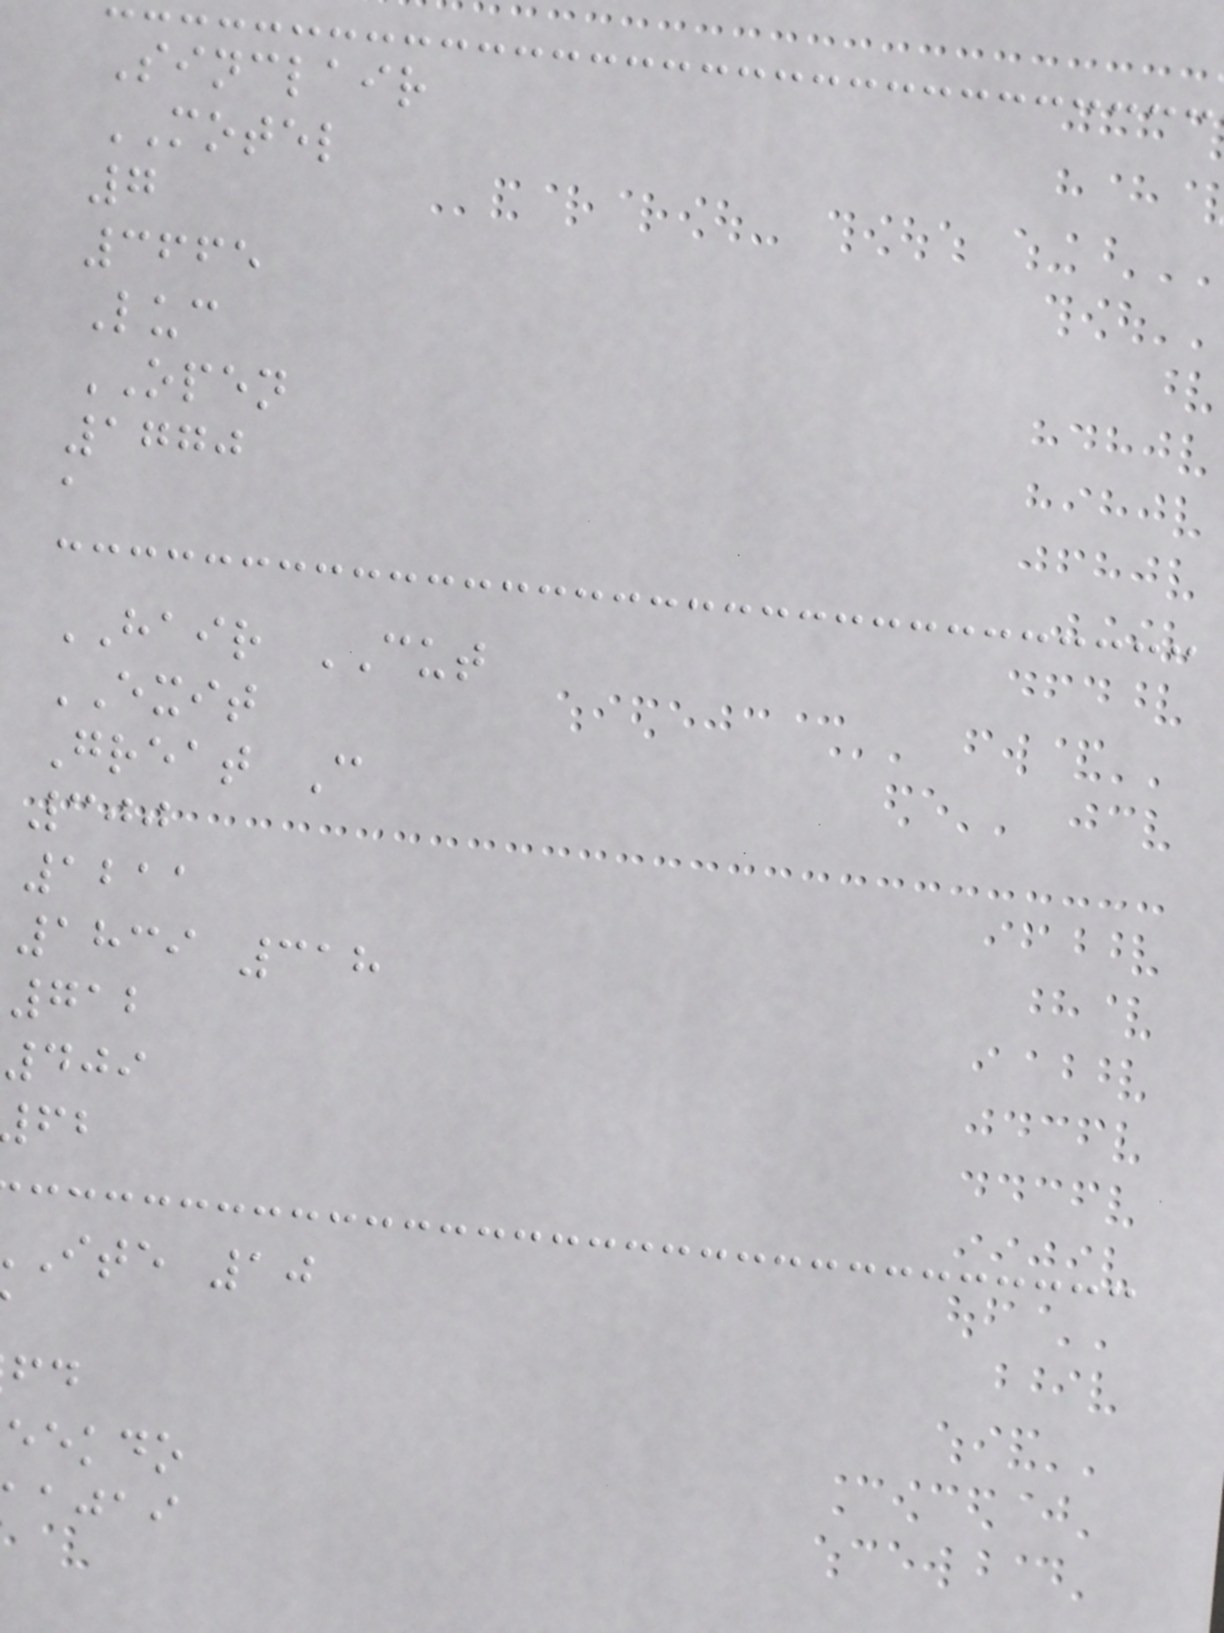Sinclair
MOTEL
7
3665
Luc
OPEN
1770
a
HAIR CUT
EXIT
Great C
300
1211
1839 318
712
409
ite 10
eekdo
ajai
